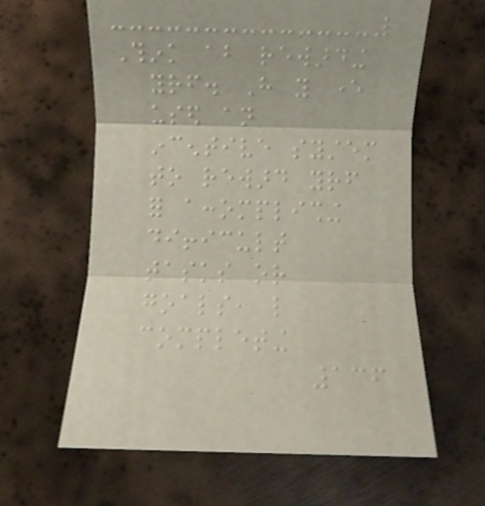Think about rewarding
yourself. Have you ever
used an
incentive system
to reward yourself
for accomplishing
difficult
tasks or
goals, like
completing
136
